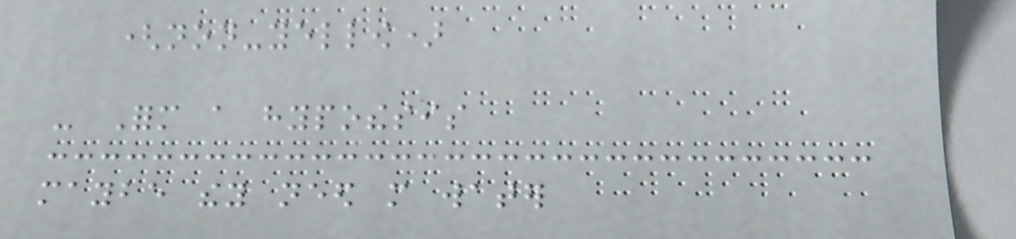(non-yellow)
- Form a hypothesis
maybe they need more water
